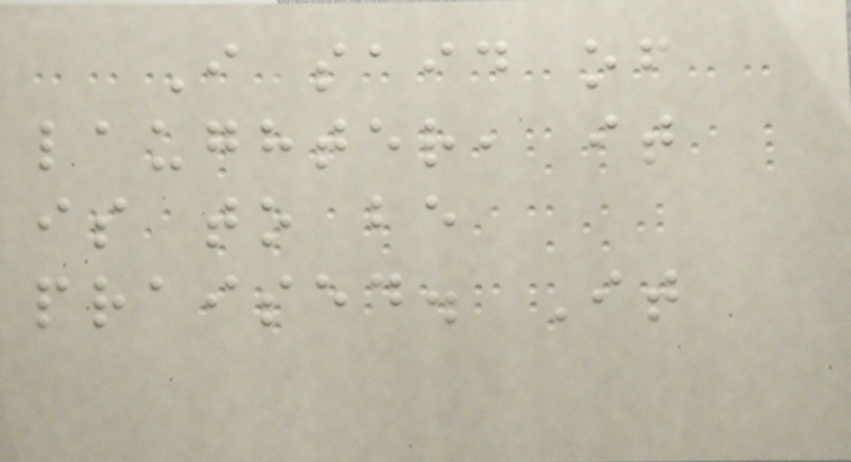I said of
laughter, it
is to be
praised. It
